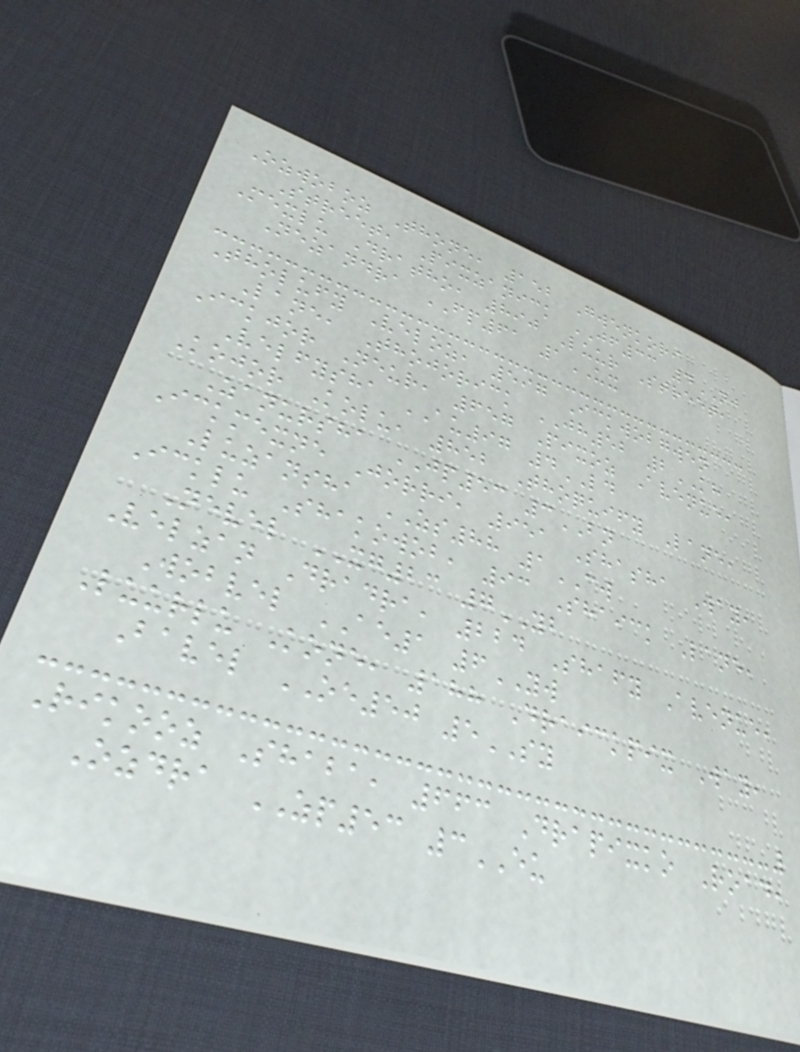Ozwoboz Thone, 152 Gwenkori
Street, Pixzanick JF33 4NJ
Mexlu Dratho, 890 Luur Street,
Nezandra FP61 1UX
Tholufy Veloz, 597 Ickwobgwen
Lane, Thojorick JH52 2KH
Ickjor Neur, 657 Pixoz Avenue,
Velfysha AU97 4LD
Kojor Kolu, 852 Thoquify Lane,
Zanursha JP53 3BN
Ickmexne Jorri, 951 Shasha Way,
Luzansha ZS88 1CW
Icklu Shakowob, 93 Shaick Lane,
Nevel XG23 7YB
Velzan Dradra, 224 Shafy Avenue,
Wobvel AE1 6YW
Luurlu Kone, 188 Draickpix Way,
Bavel OE50 5SY
Rikooz Shaba, 663 Drapixko Road,
Ozdra ZP53 3EU
